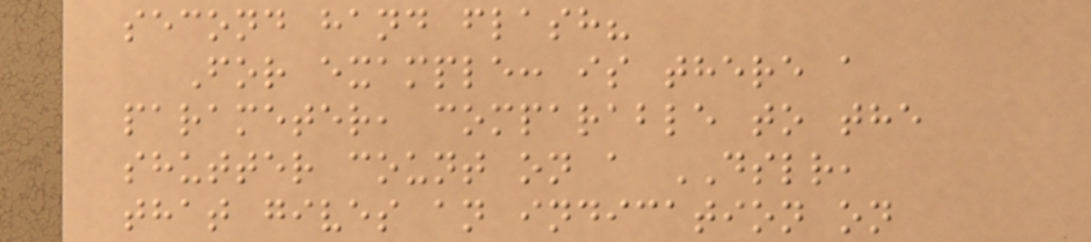second hand flash?
For example: is there a
parameter, comparable to the
shutter count on a DSLR,
that gives an indication on
